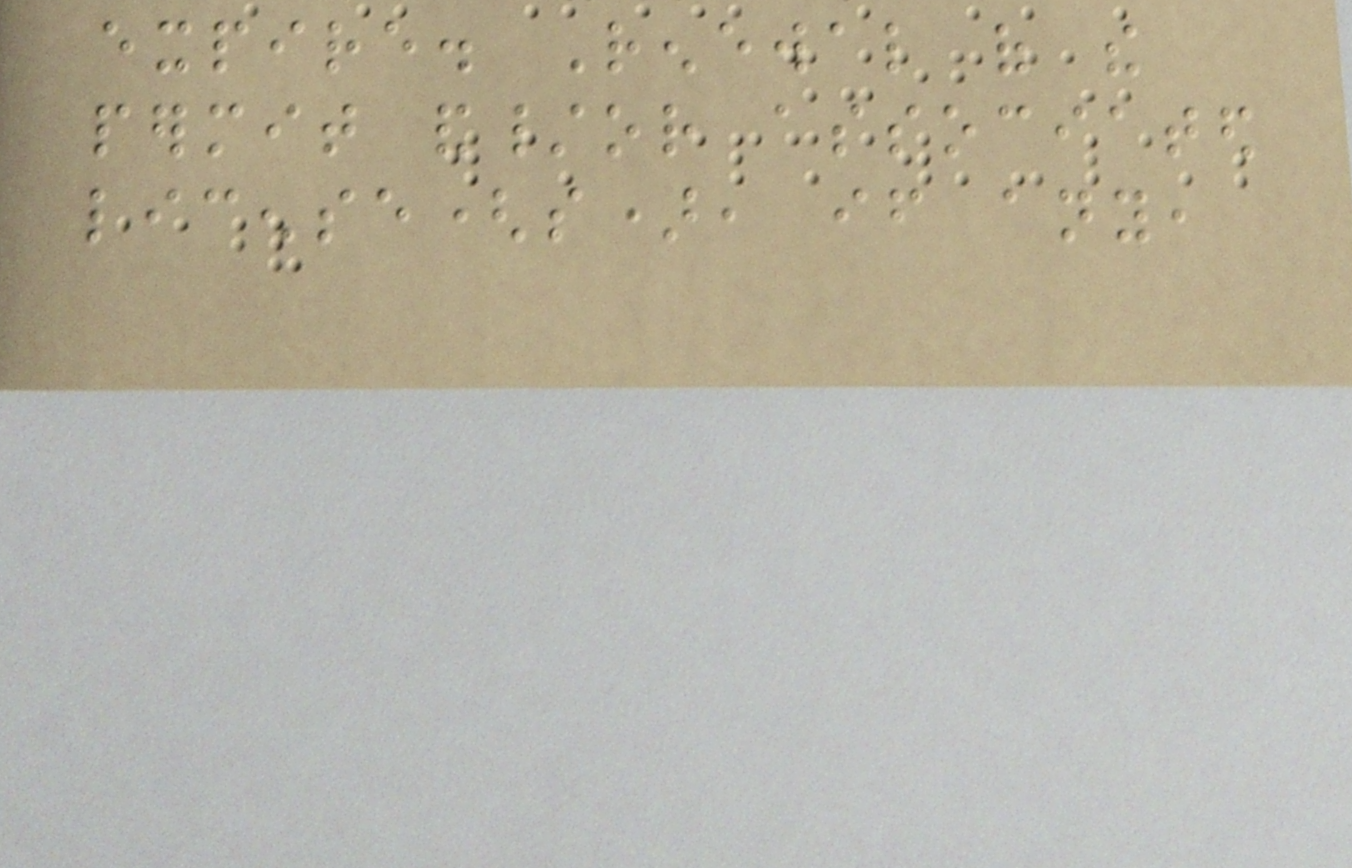expire. Renewal of the
permit and/or associated
license(s), if any,
